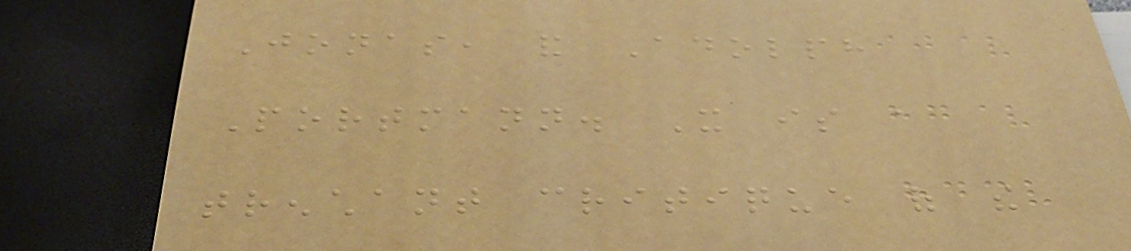Jonas, and Adolph
Portmann. It is a
trenchant critique of the
